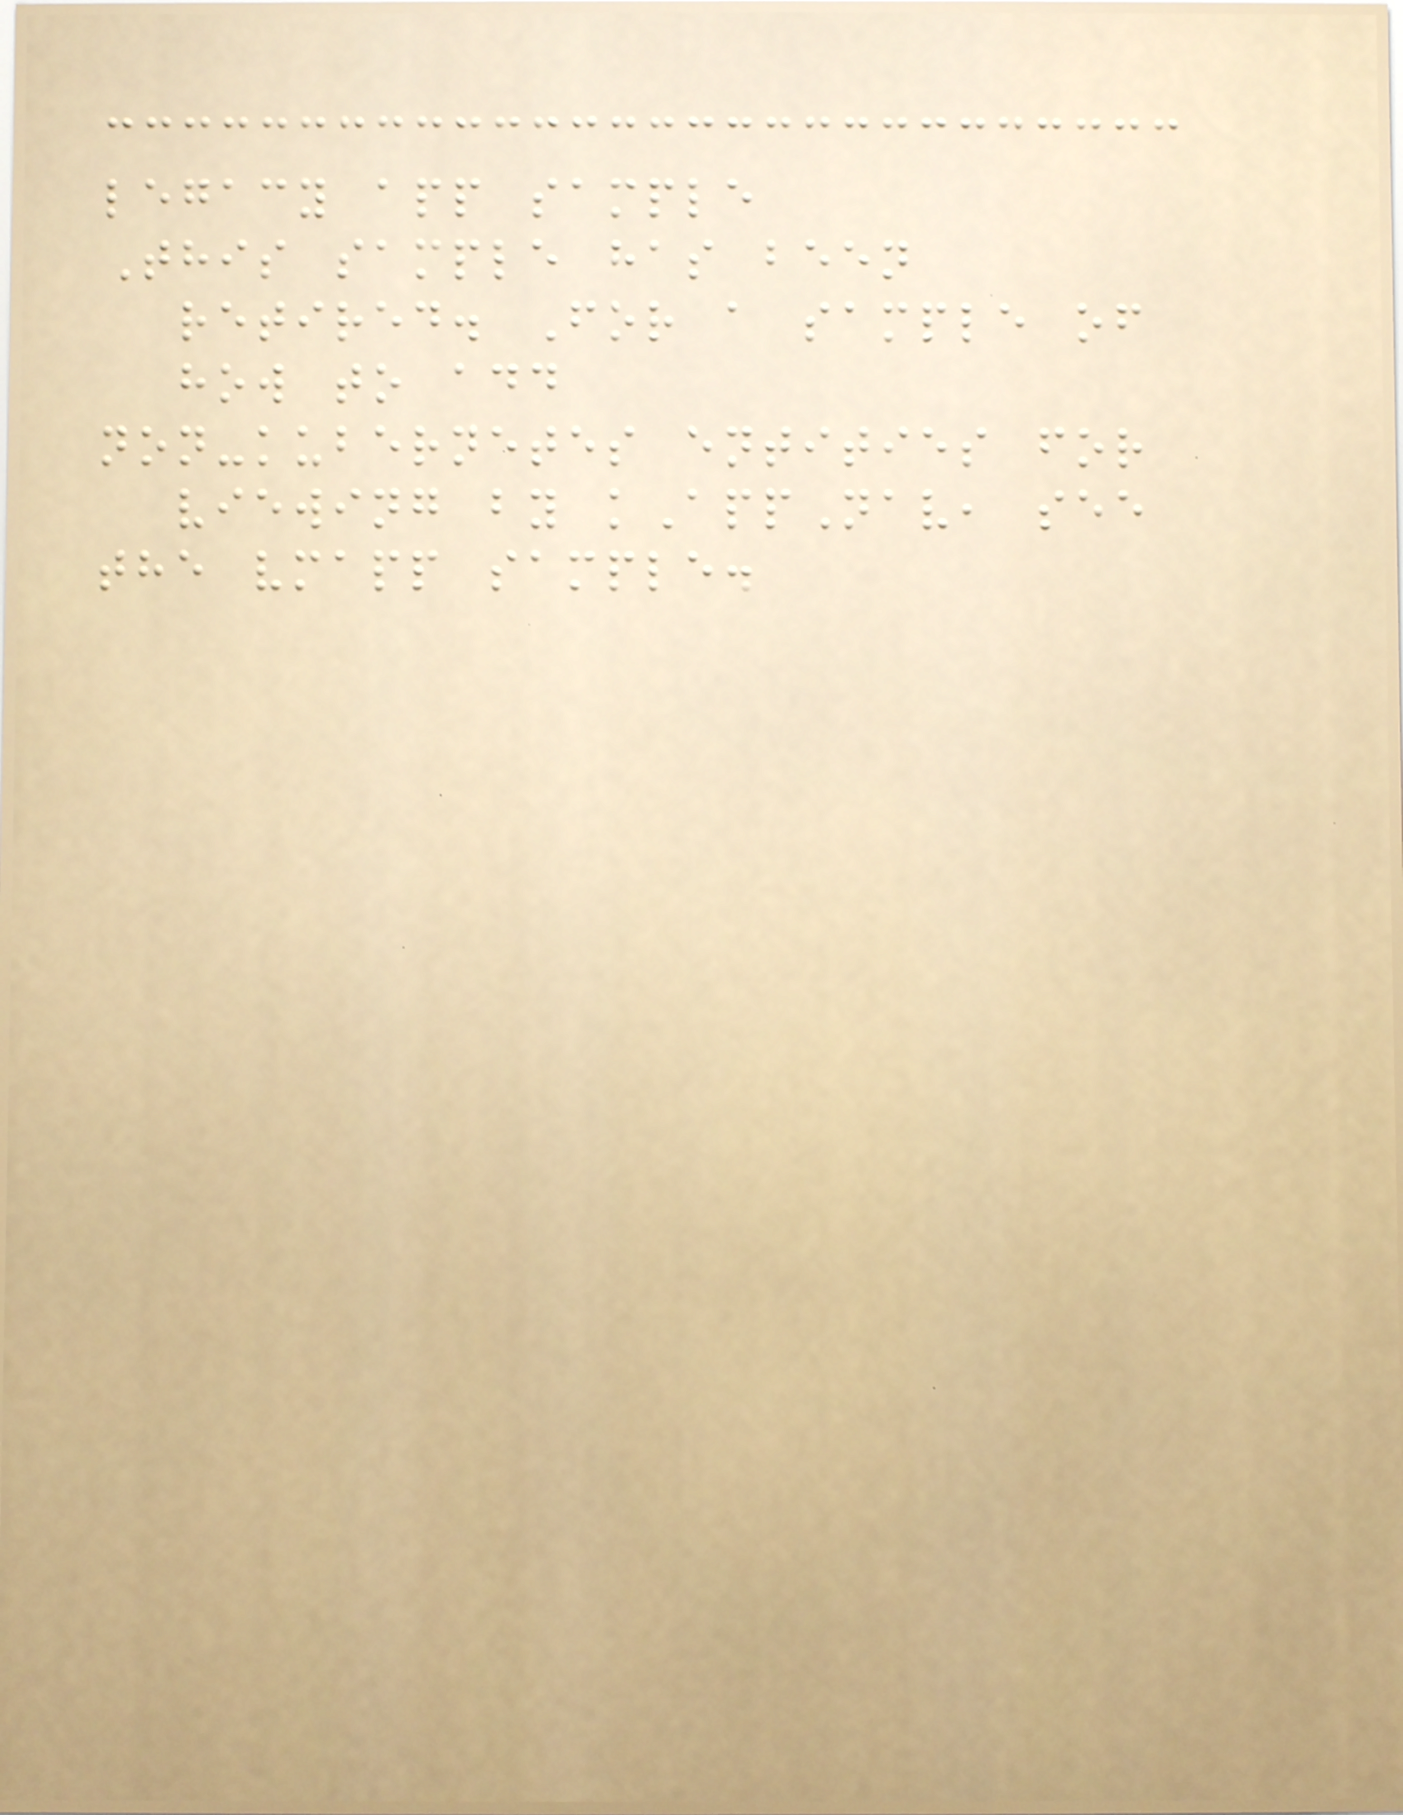legacy app sample
This sample has been
retired. For a sample of
how to add
non-kubernetes entities for
viewing by kAppNav, see
the vmapp sample.
